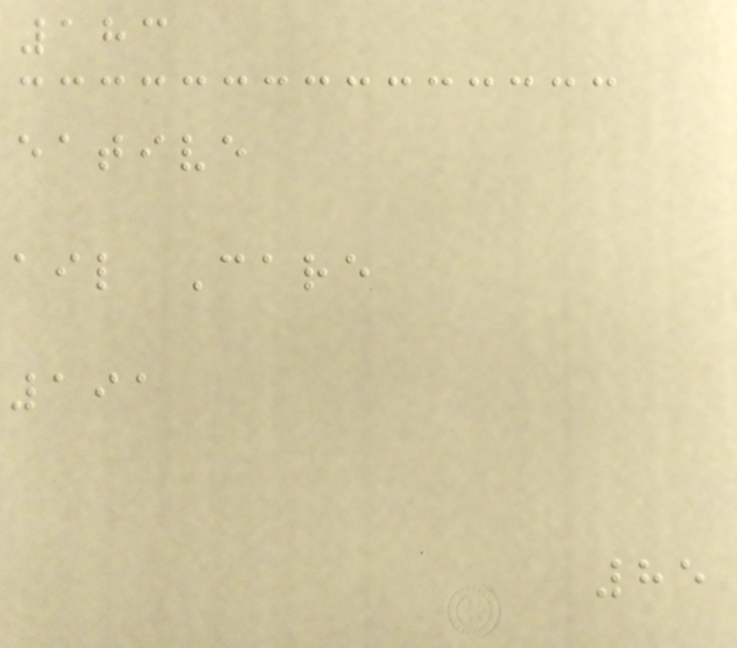183
eative
ail Care
191
85
